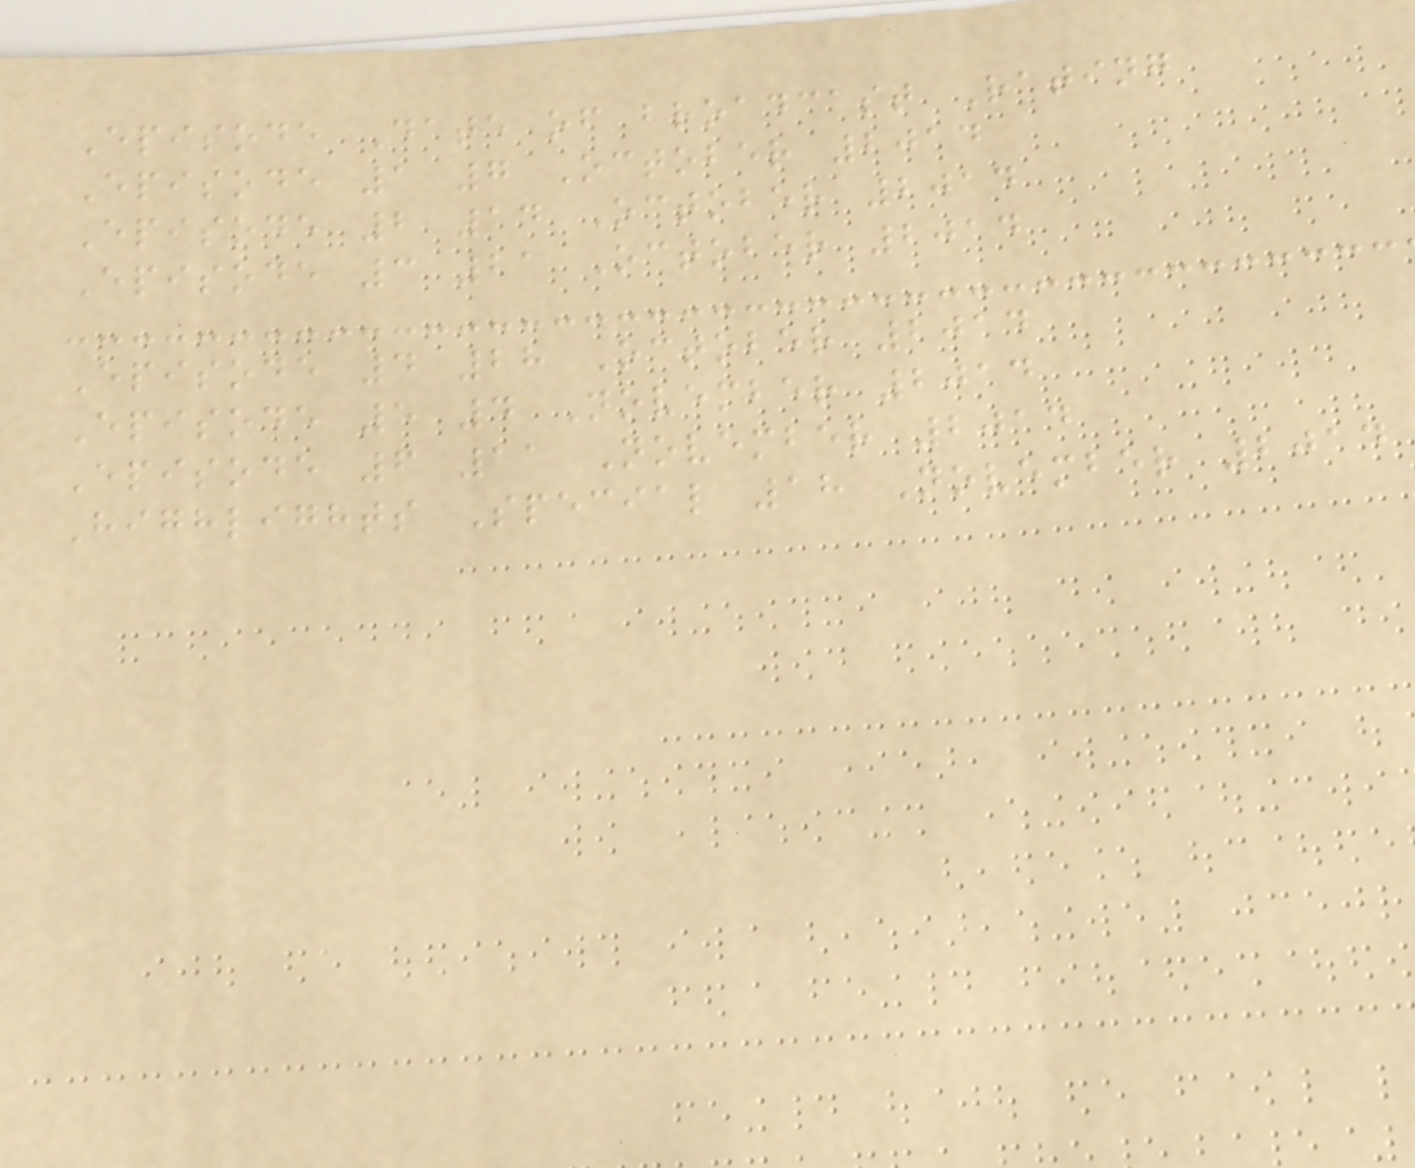Episode Date of broadcast Rating
Episode 1 7 October 2014
Episode 2 14 October 2014
Episode 3 21 October 2014
Episode 4 28 October 2014
Episode 5 4 November 2014
Episode 6 11 November 2014
Highlights Special 18 November 2014
